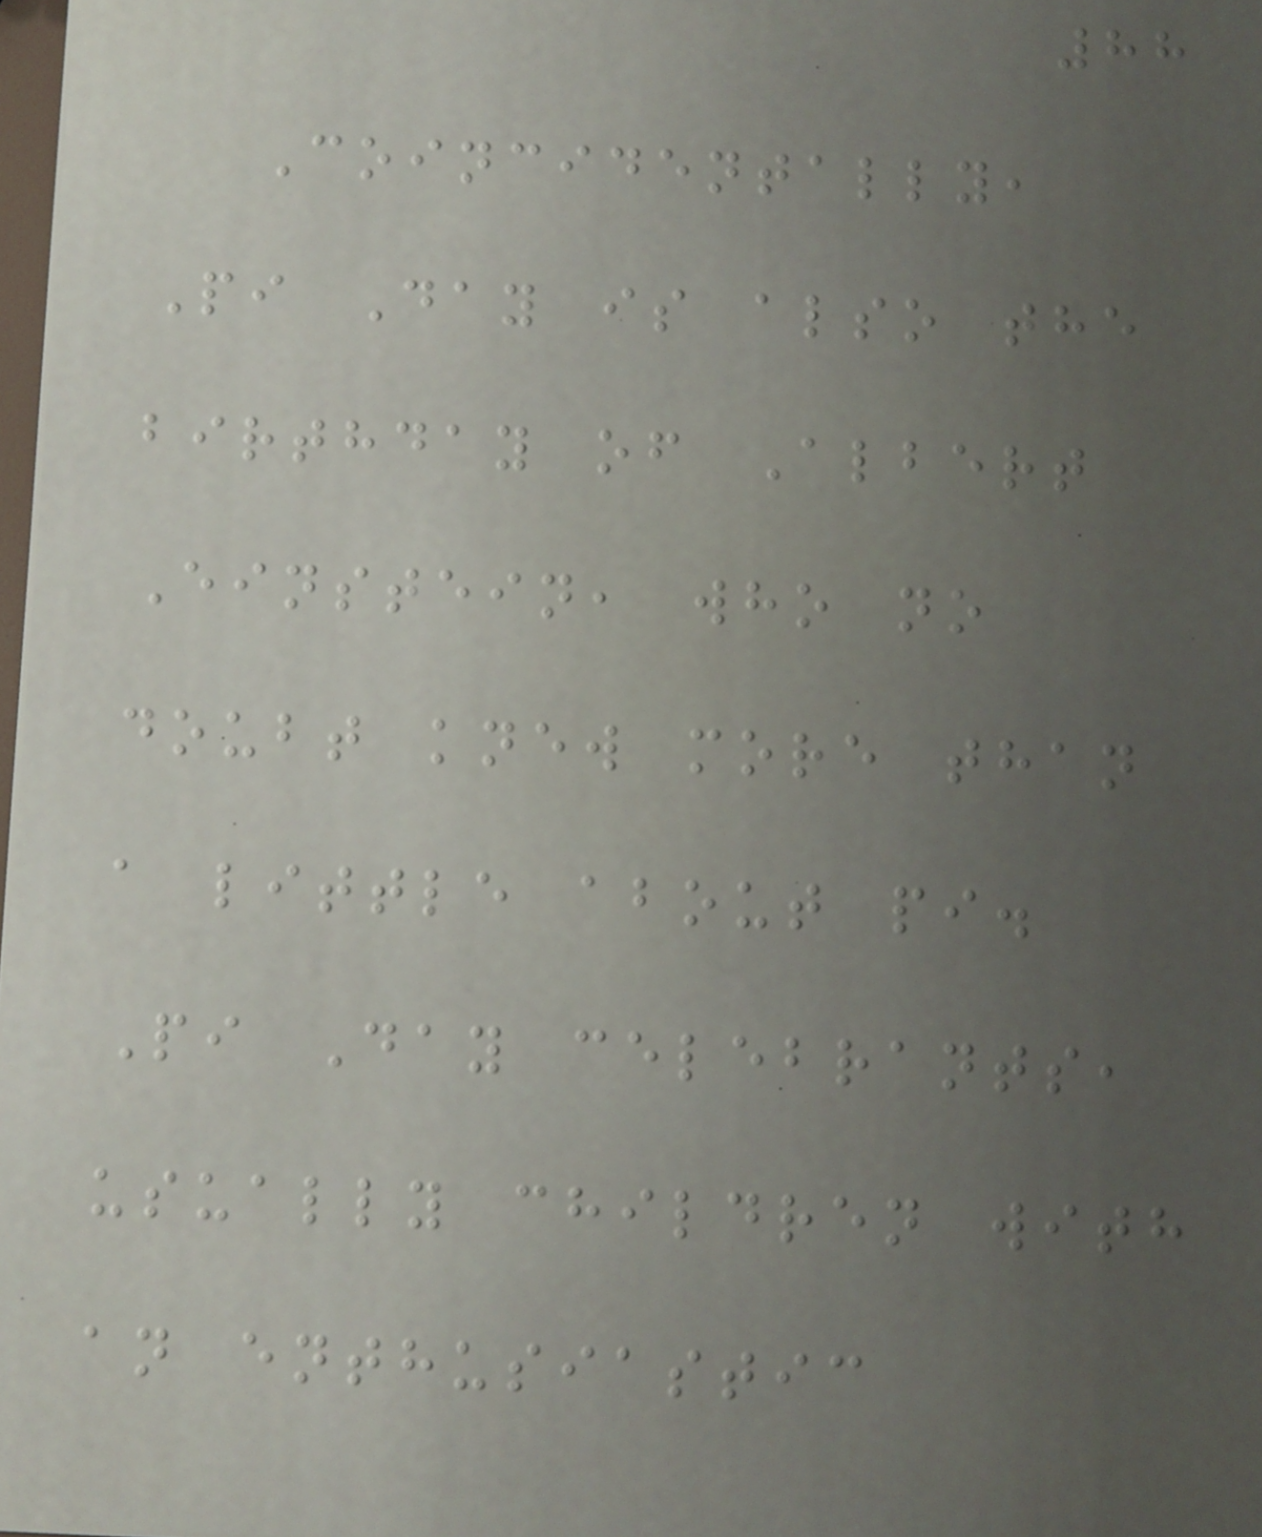88
Coincidentally,
Pi Day is also the
birthday of Albert
Einstein, who no
doubt knew more than
a little about pi.
Pi Day celebrants,
usually children with
an enthusiastic
